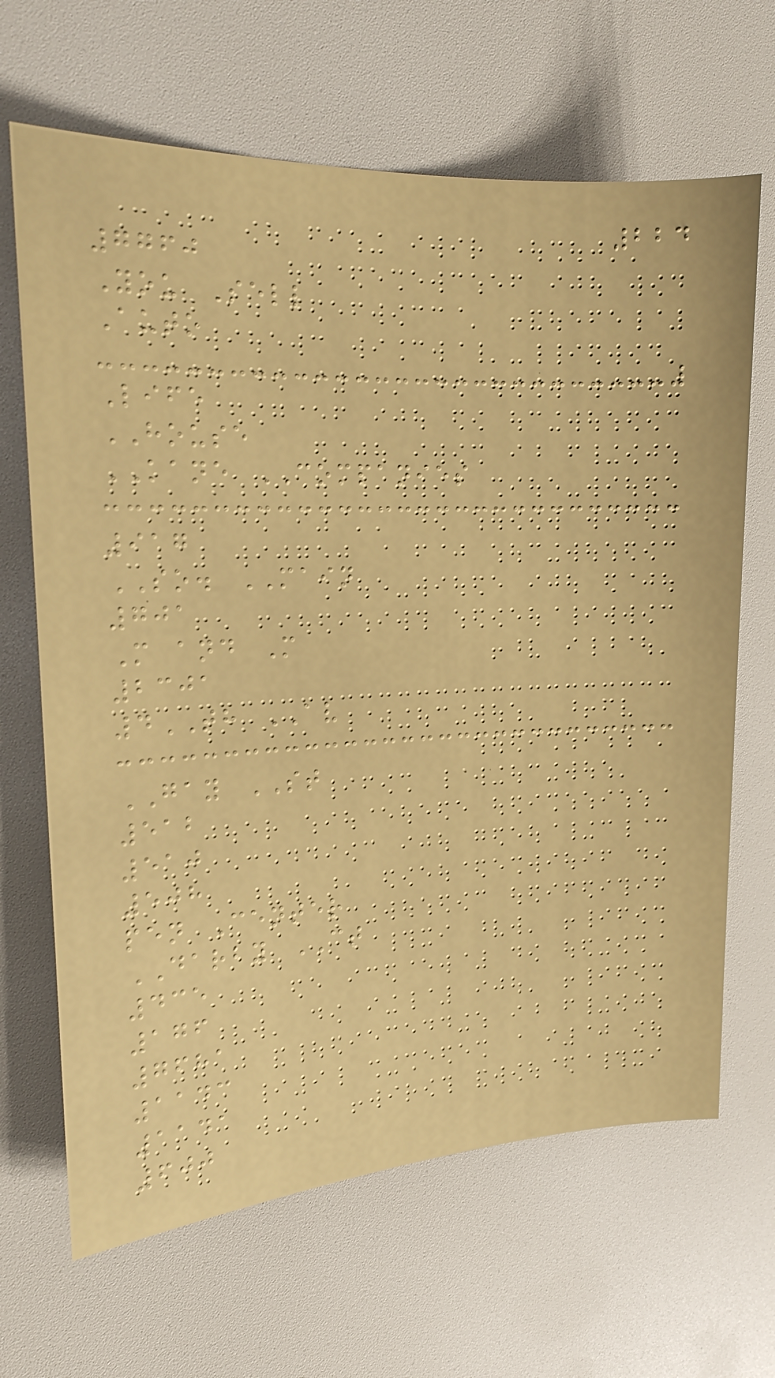224
7760
You Sell
Auto
Life
HOUSE
KANE COMPANIES
917
SO. MAIN
701
M and M
2301
4TH AV
GAY ST
512
510
508
pen Center
DARBY CT
435
176
7681
1143
1141
600
